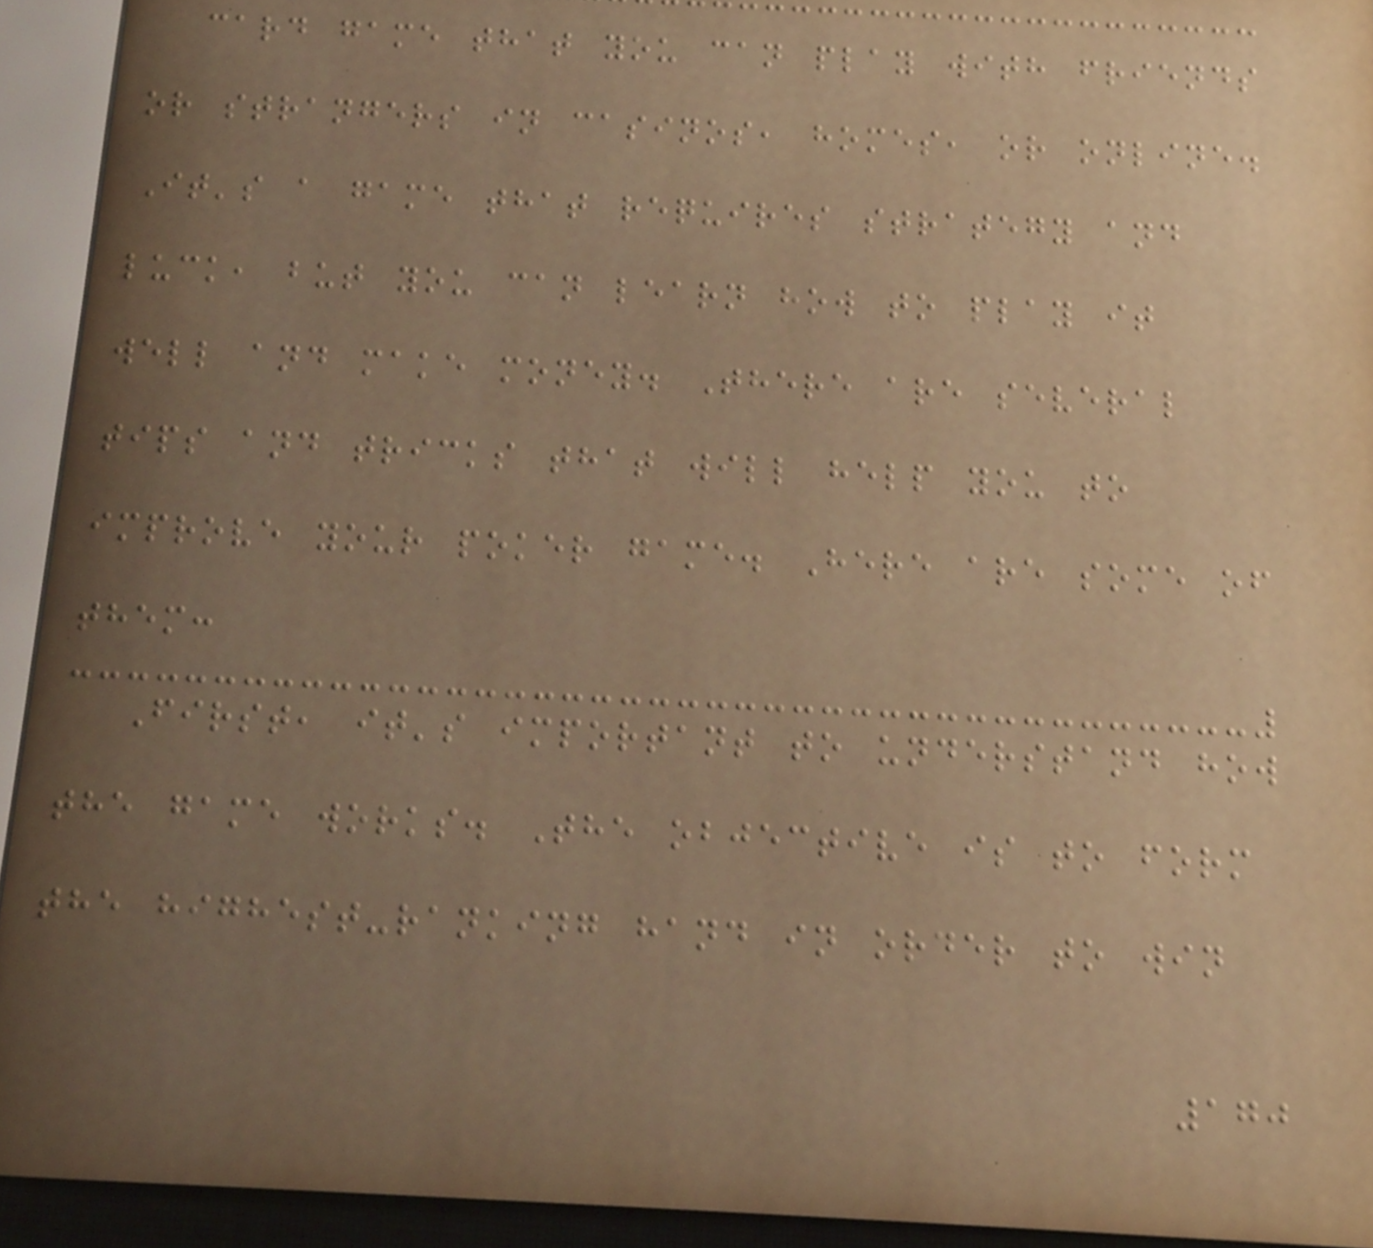card game that you can play with friends
or strangers in casinos, homes, or online.
It's a game that requires strategy and
luck, but you can learn how to play it
well and make money. There are several
tips and tricks that will help you to
improve your poker game. Here are some of
them:
First, it's important to understand how
the game works. The objective is to form
the highest-ranking hand in order to win
170
